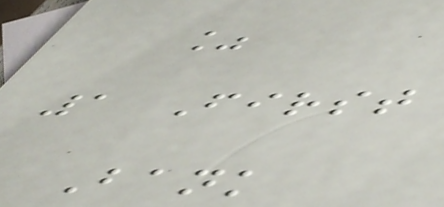%
1 First
Bank
